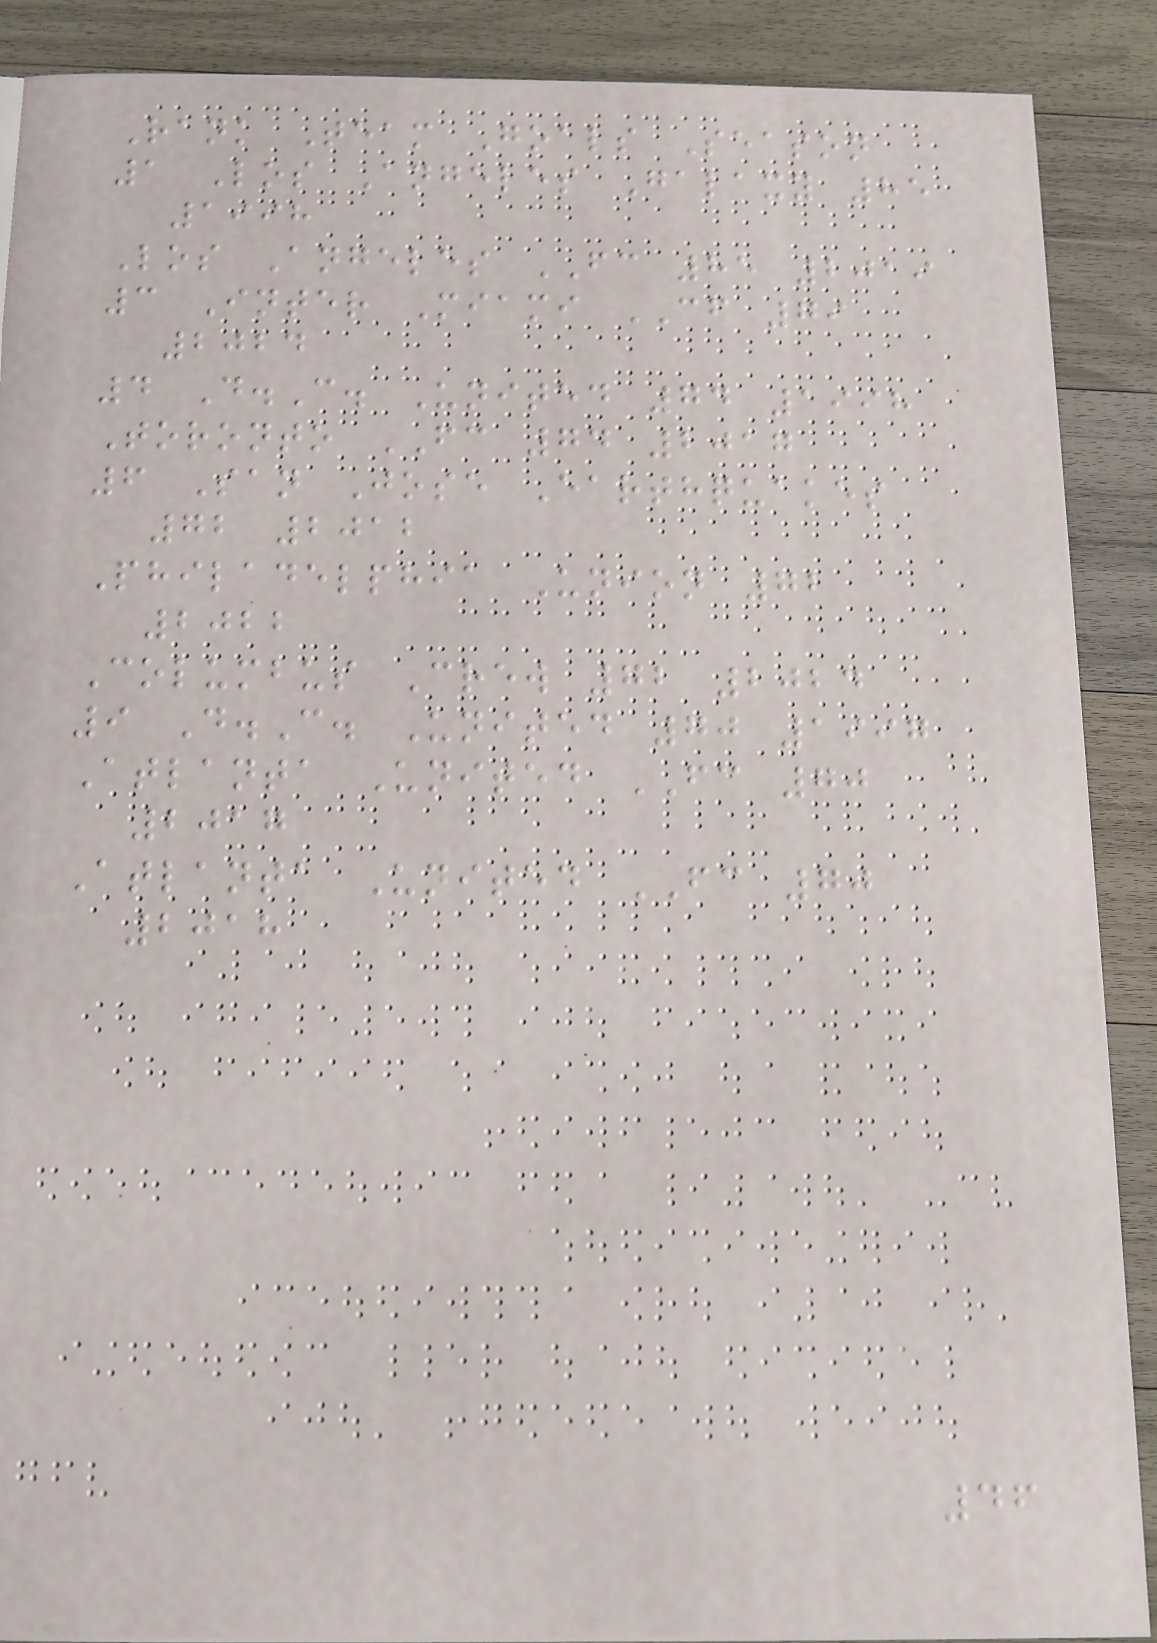Rank Team Goals Season
1 Los Angeles Galaxy 85
1998
Los Angeles FC 85 2019
3 Inter Miami CF 79
2024
4 D.C. United 74 1998
Toronto FC 74 2017
6 San Jose Earthquakes
72 2012
Philadelphia Union 72
2022
Columbus Crew 72 2024
9 D.C. United 70 1997
Atlanta United FC 70
2017
Atlanta United FC 70
2018
46
